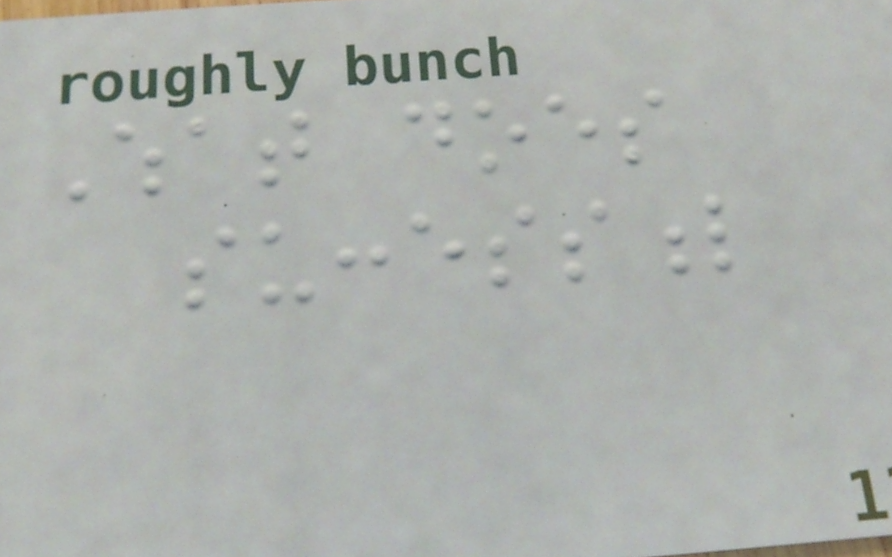What does
successful
